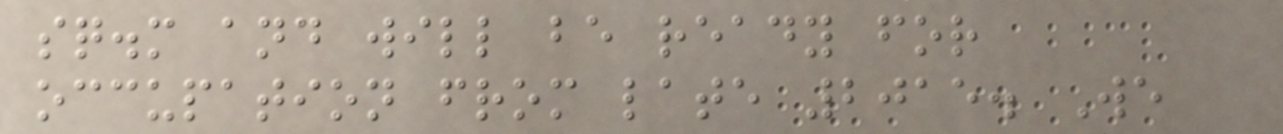sq.m and will be ready for
occupation from late 2015. We
